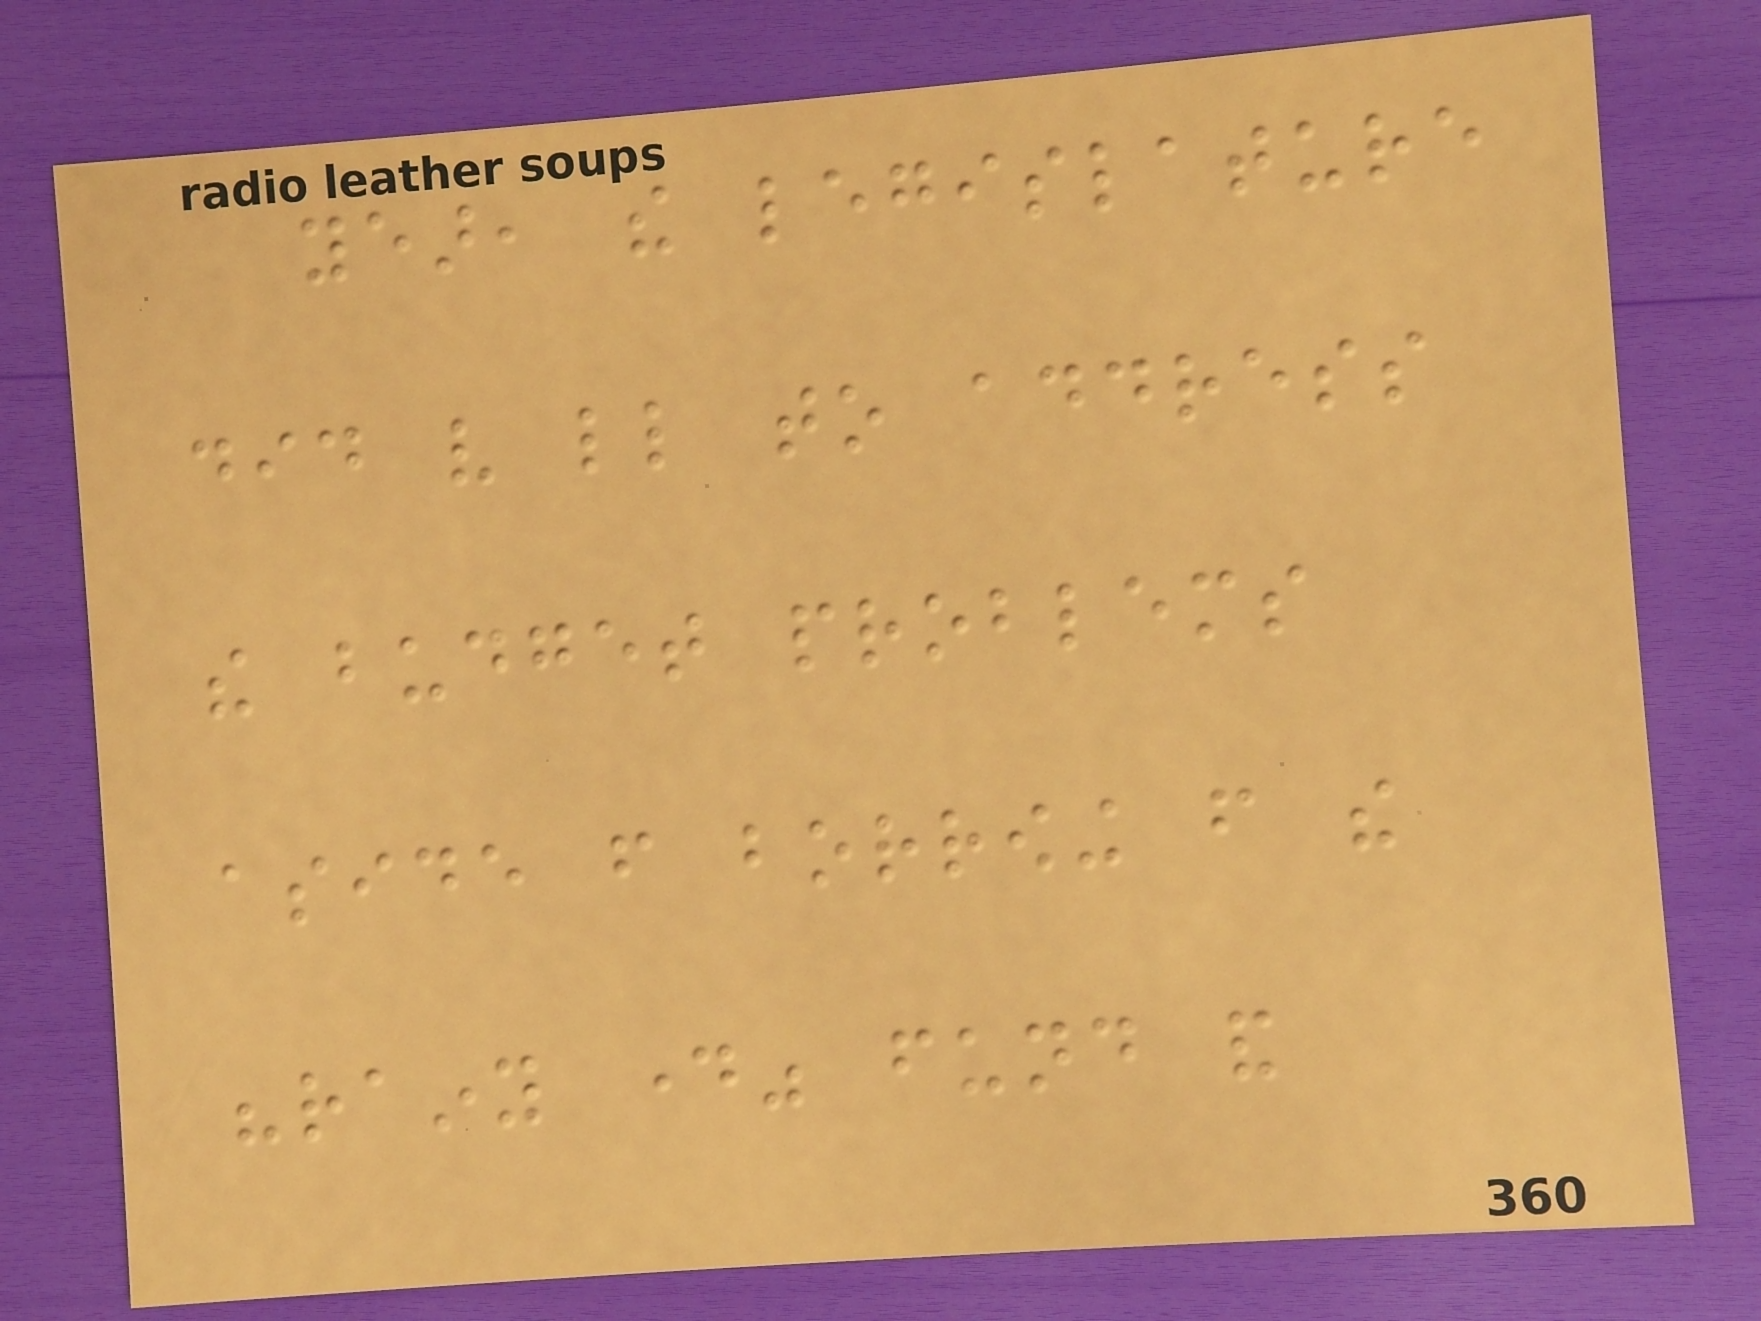year, the legislature
did very little to address
the budget problems
aside from borrowing from the
"rainy day" fund and
